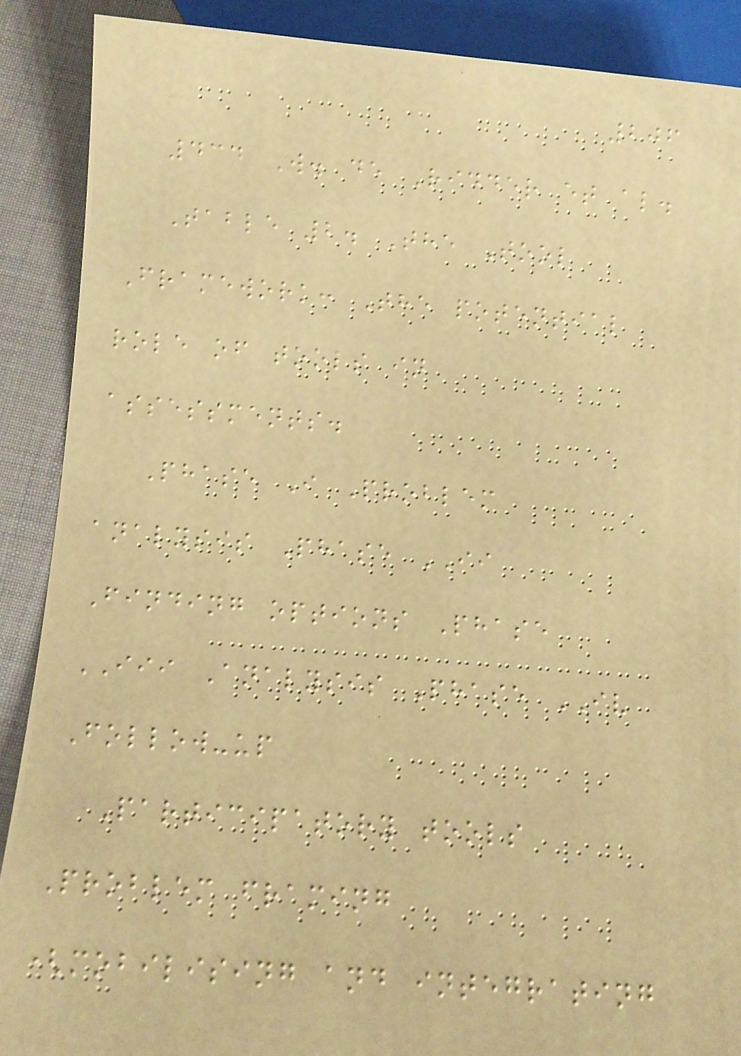206
434 W. de Ridder et al.
Table 2. The Tool
Framework: The potential
role of tools in
assessments.
Phase I Problem
analysis Phase II
Finding options Phase
III Analysis Phase IV
Follow-up
Participatory tools
Problem framing
(mobilising and integrating
